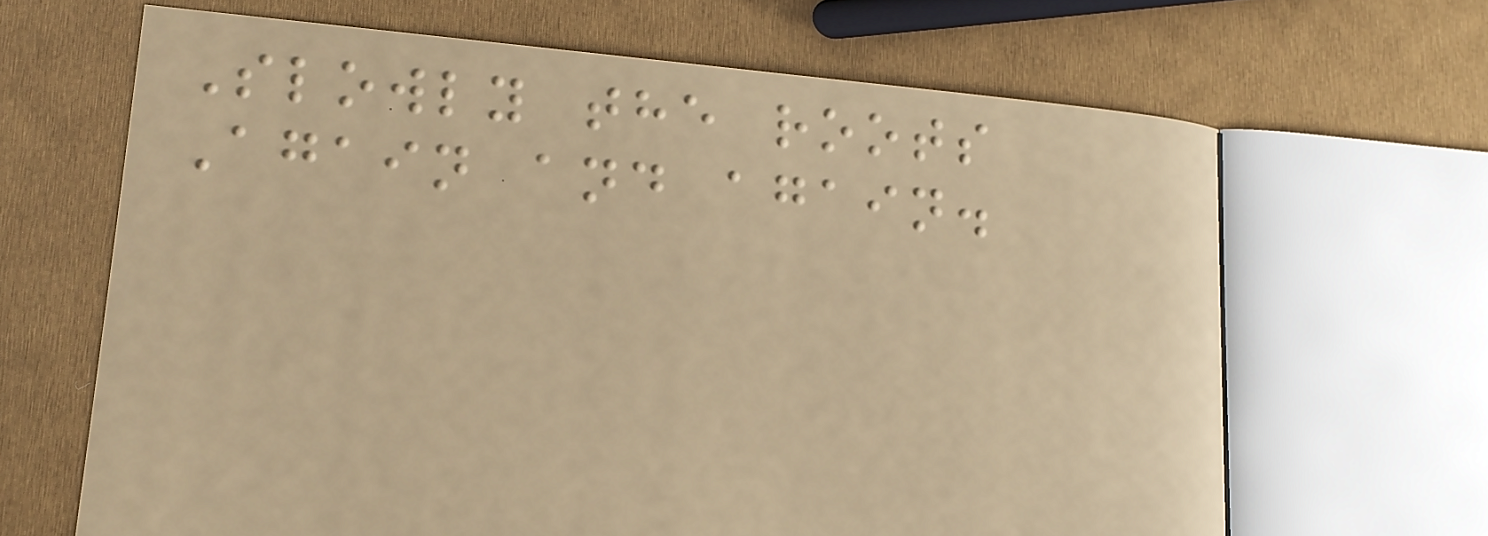Slowly the roots
Again and again.
